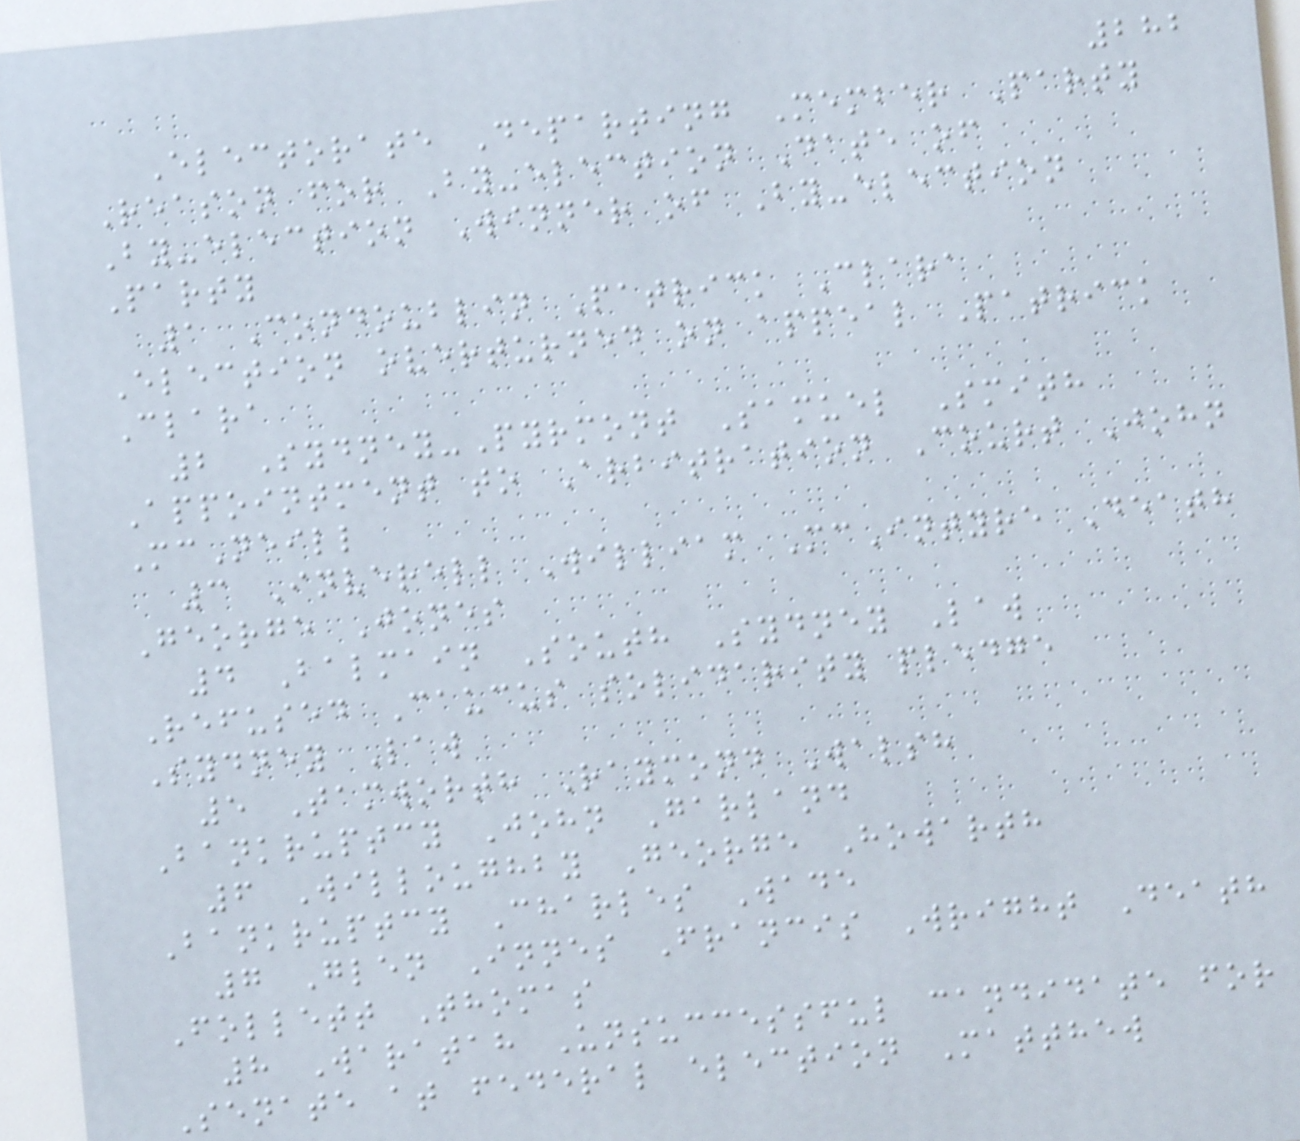282
Electorate Departing Member Party
Reason for By-election Date of
By-election Winner of By-election
Party
1 Condoublin Patrick Clara
Election overturned on appeal Patrick
Clara
2 Sydney-Pyrmont Samuel Smith
Appointment to Arbitration Court John
McNeill
3 Inverell William McIntyre Death
George Jones
4 Balmain South Sydney Law
Refused Caucus solidarity pledge
Sydney Law
5 Tamworth Raymond Walsh
Bankruptcy John Garland
6 Willoughby George Howarth
Bankruptcy Charles Wade
7 Glen Innes Francis Wright Death
Follett Thomas
8 Waratah Unsuccessful candidate for
Senate at federal election Matthew
